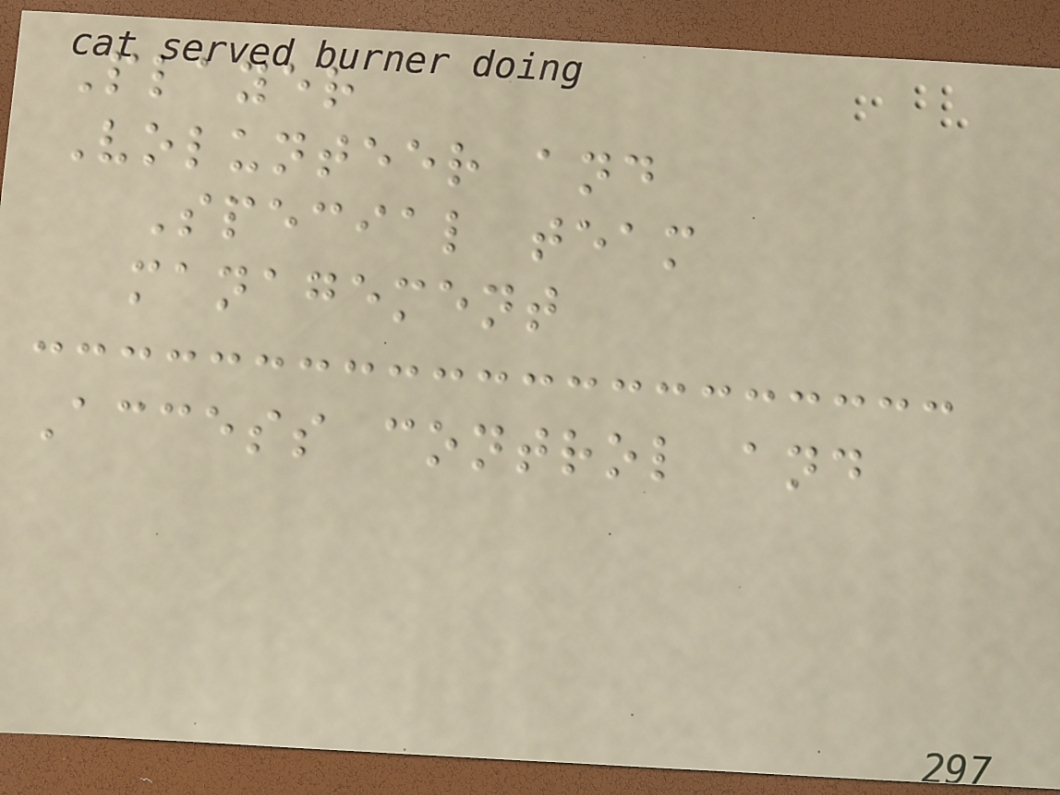Player
Volunteer and
Special team
management
Access control and
